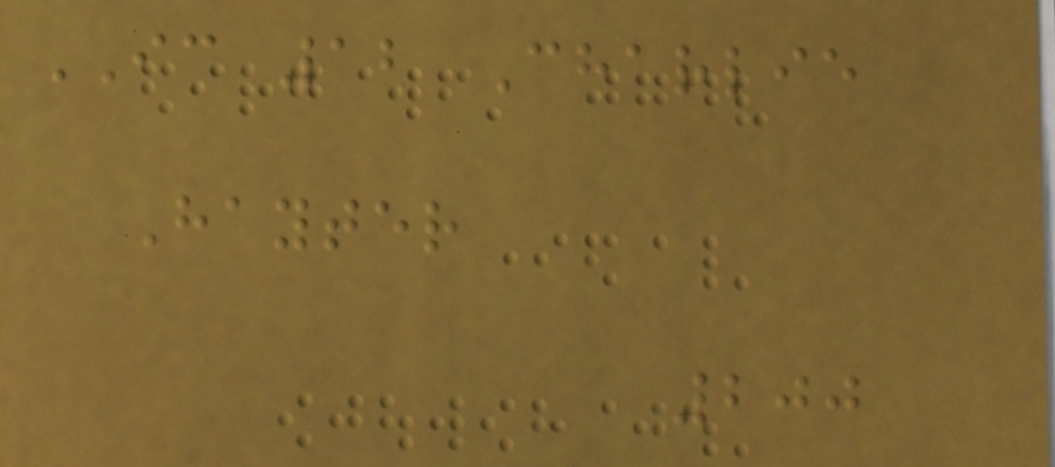IC 12 Charlie
Hayter
200
